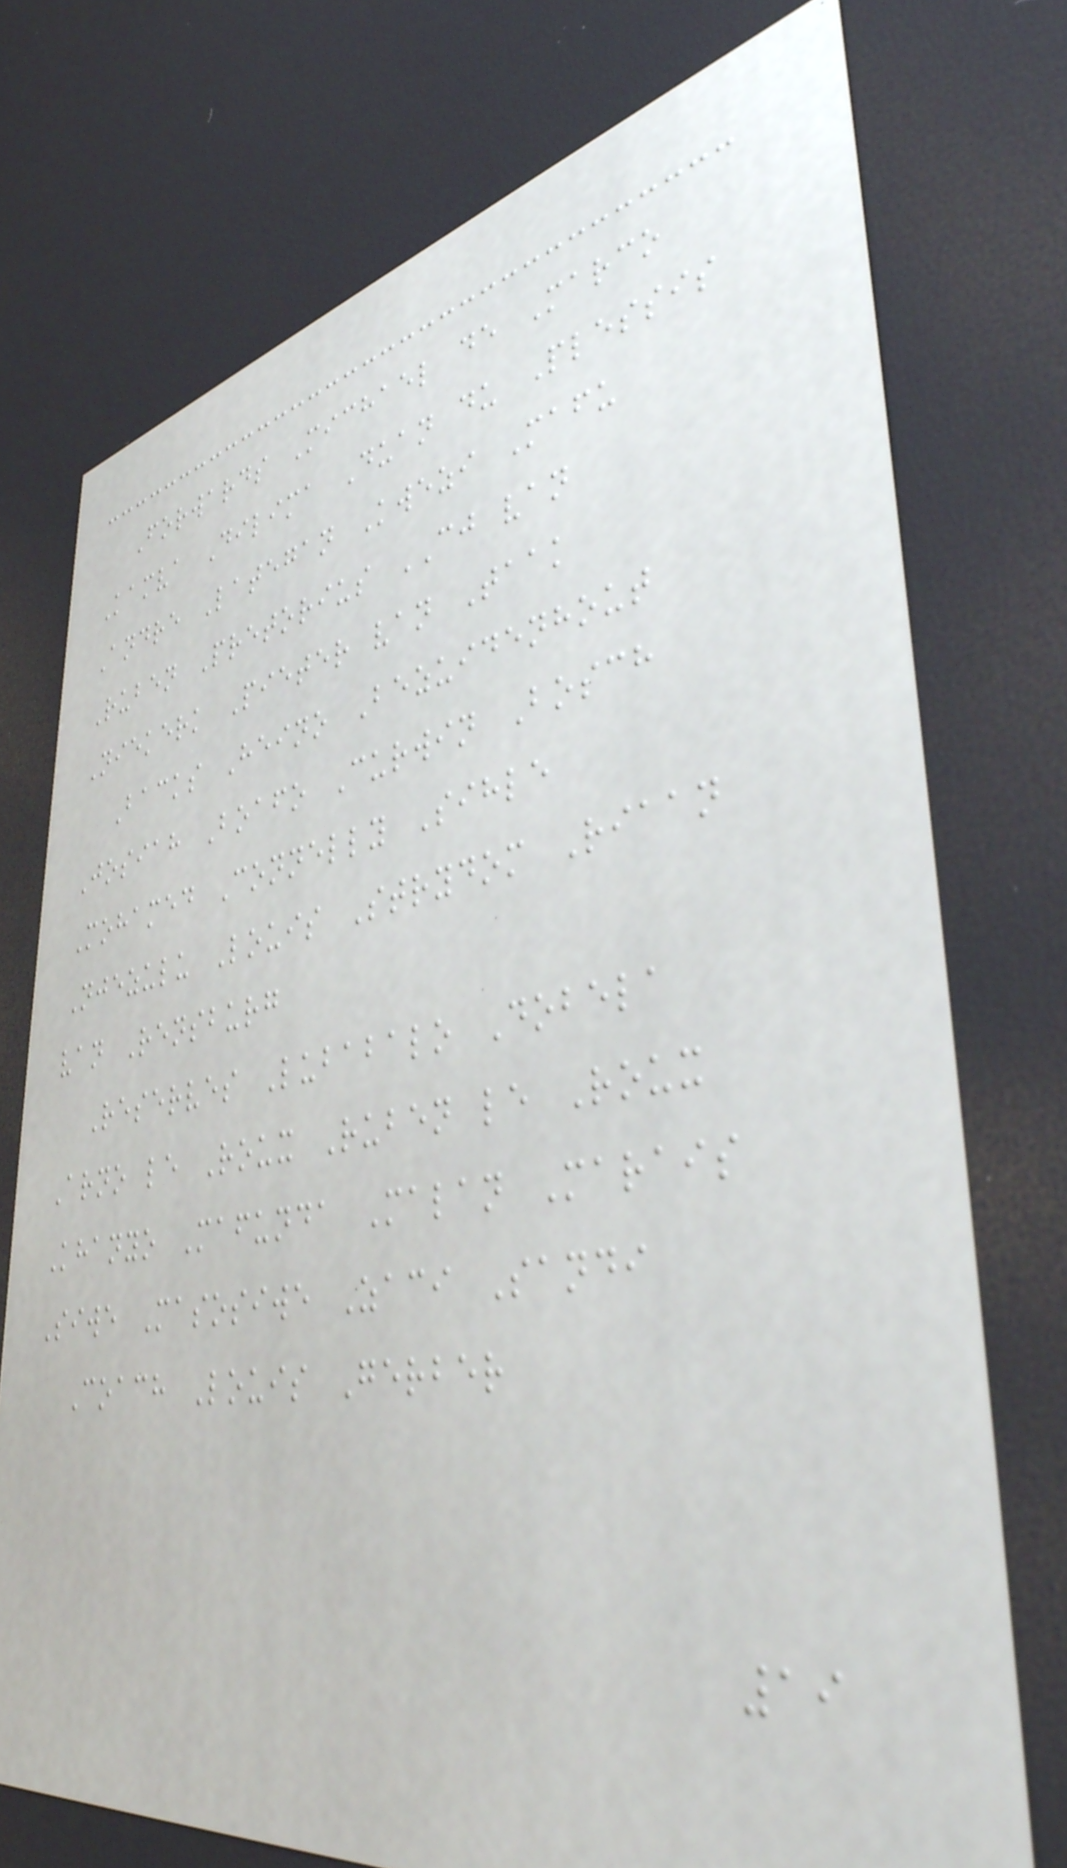Forwards Michael de Marco
Kamva Dilima Duan du Plessis
Andre Lategan Kwezi Mafu
Ruben Pretorius CJ van
Niekerk Pieter van Taak
Backs Heino Bezuidenhout
Josiah Boafo Curwin Bosch
Mohamed Connelly Sihle
Njezulu Louis Strydom Riaan
van Rensburg
Reserves Lubabalo Dobela
Arno le Roux Ruben le Roux
Khanyo Mafunda Malan Marais
Siwe Masosiwe Zaci Sandi
Coach Louis Gerber
19
